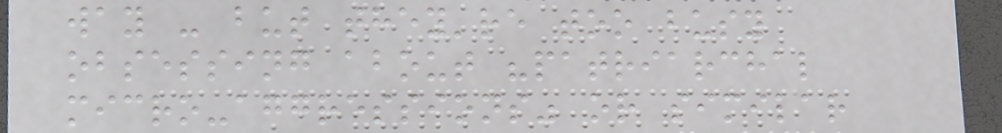way - but they're too busy
obsessing about "patriarchal
micro-aggressions" or similar
